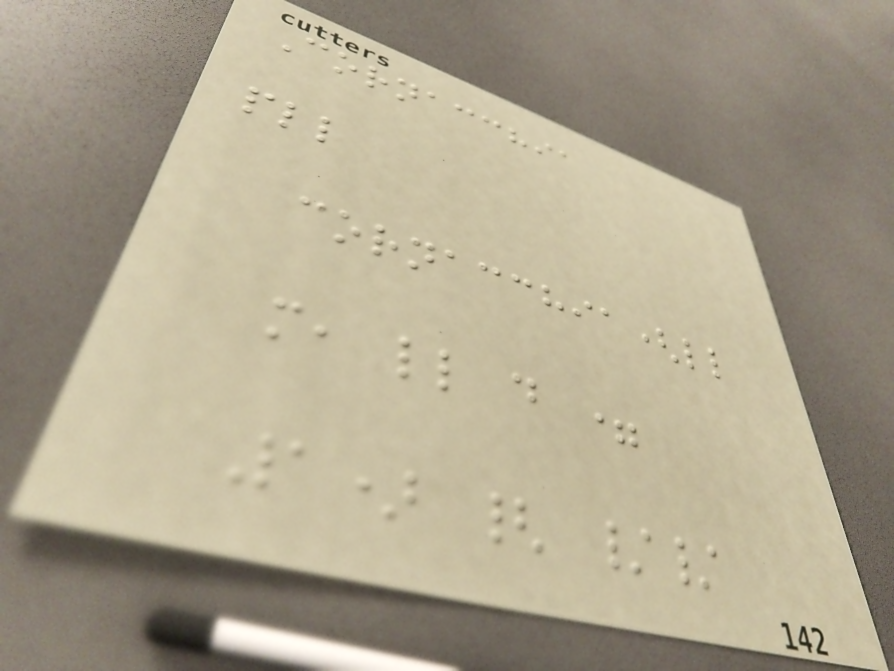Cornacchia
pll
cornacchia(ll
m, ll d =
1) { //
